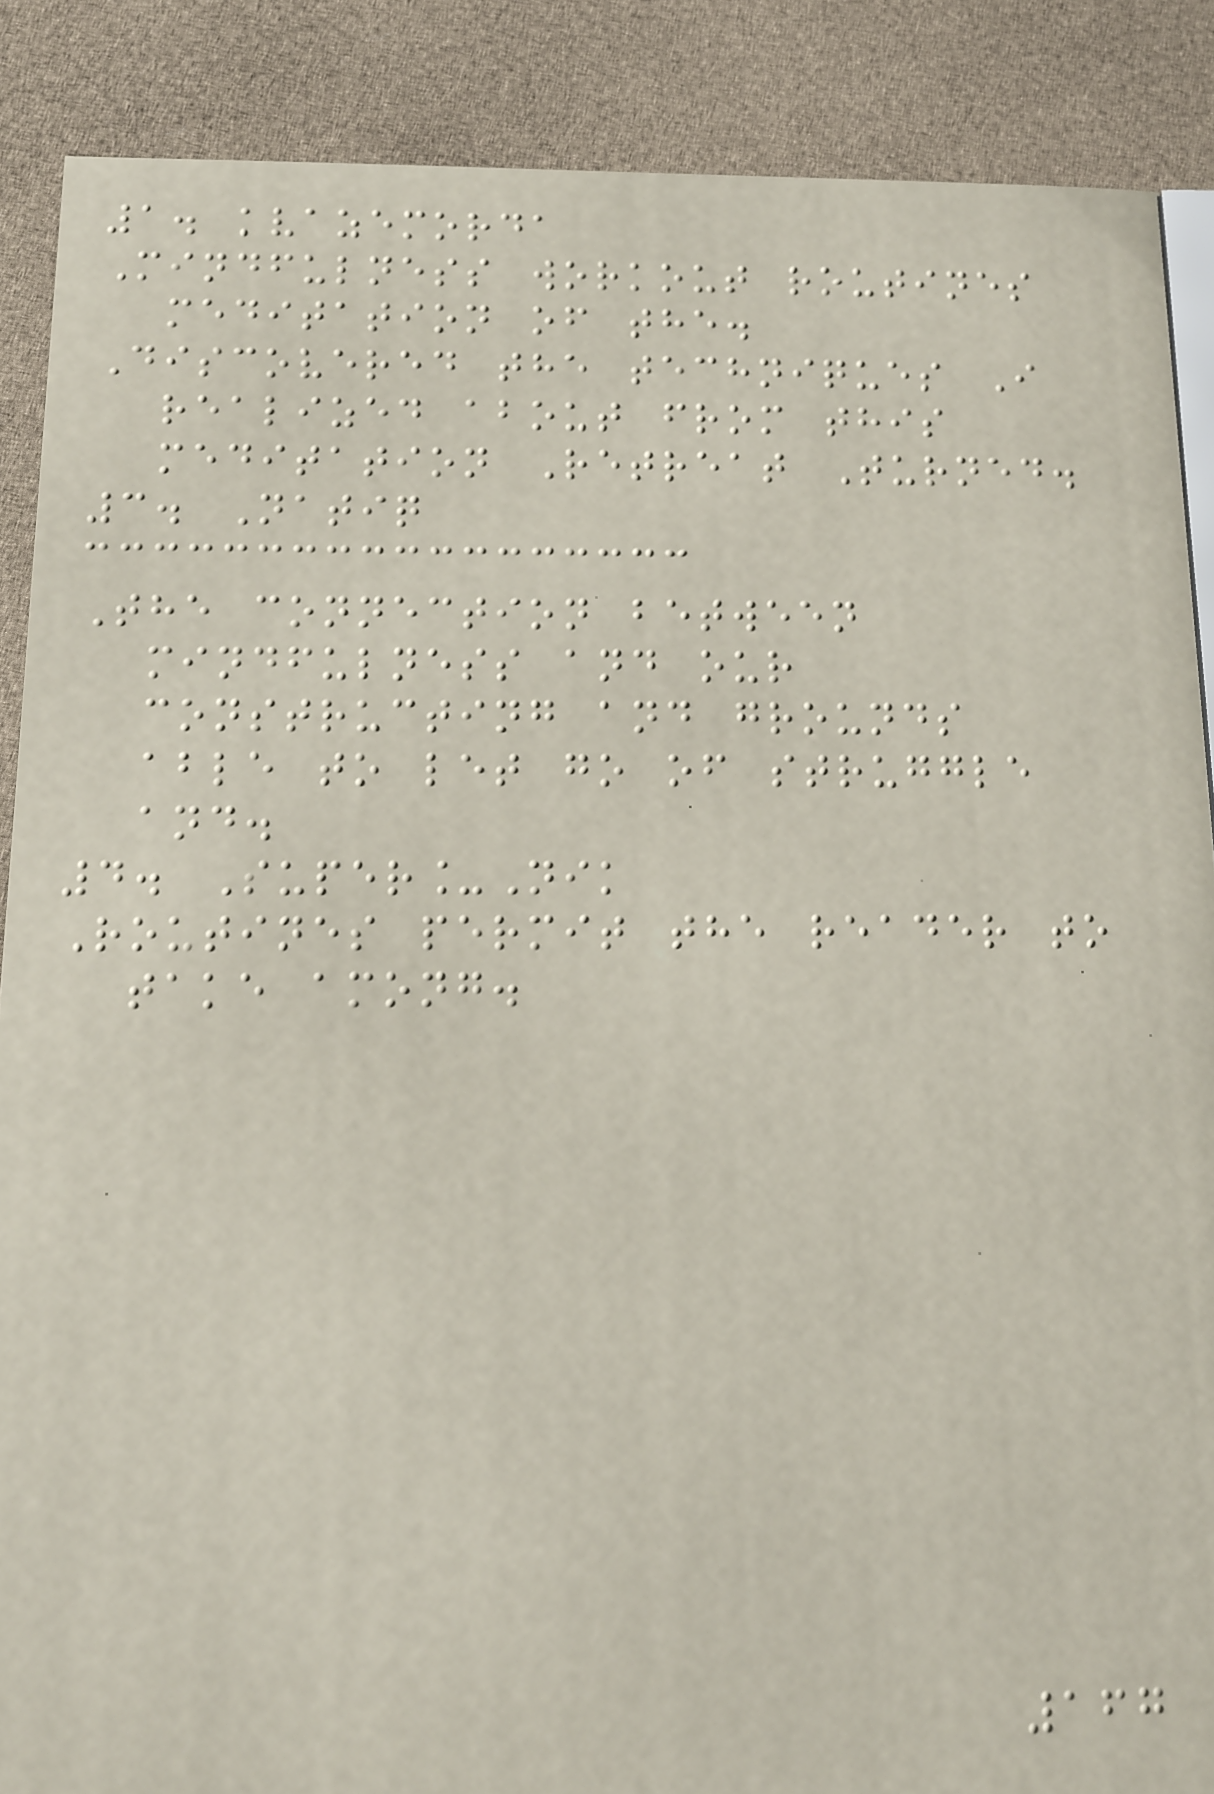1. kvazemorda
Mindfulness workout routines
meditation of the.
Discovered the techniques I
realized about from this
meditation Retreat Turned.
3. Natiq
The connection between
mindfulness and our
constructing and grounds
able to let go of struggle
and.
4. Super_Nik
Routines permit the reader to
take among.
167
